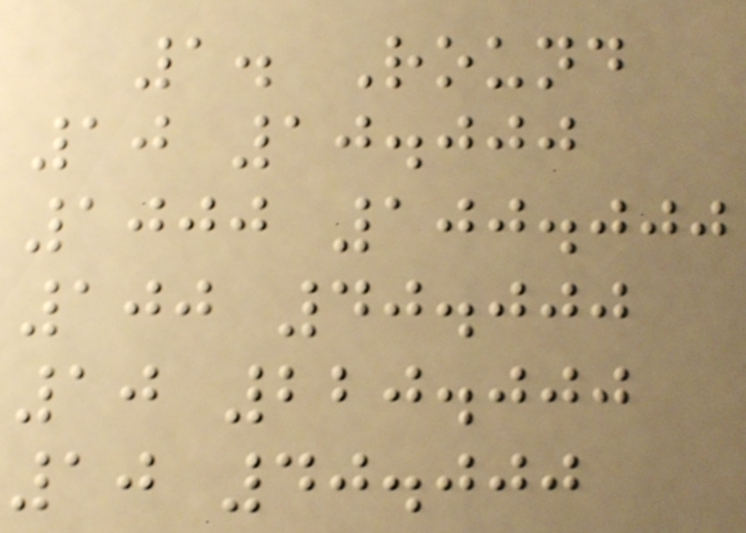1. Round
10 10.000
1000 100.000
100 40.000
10 220.000
10 40.000
